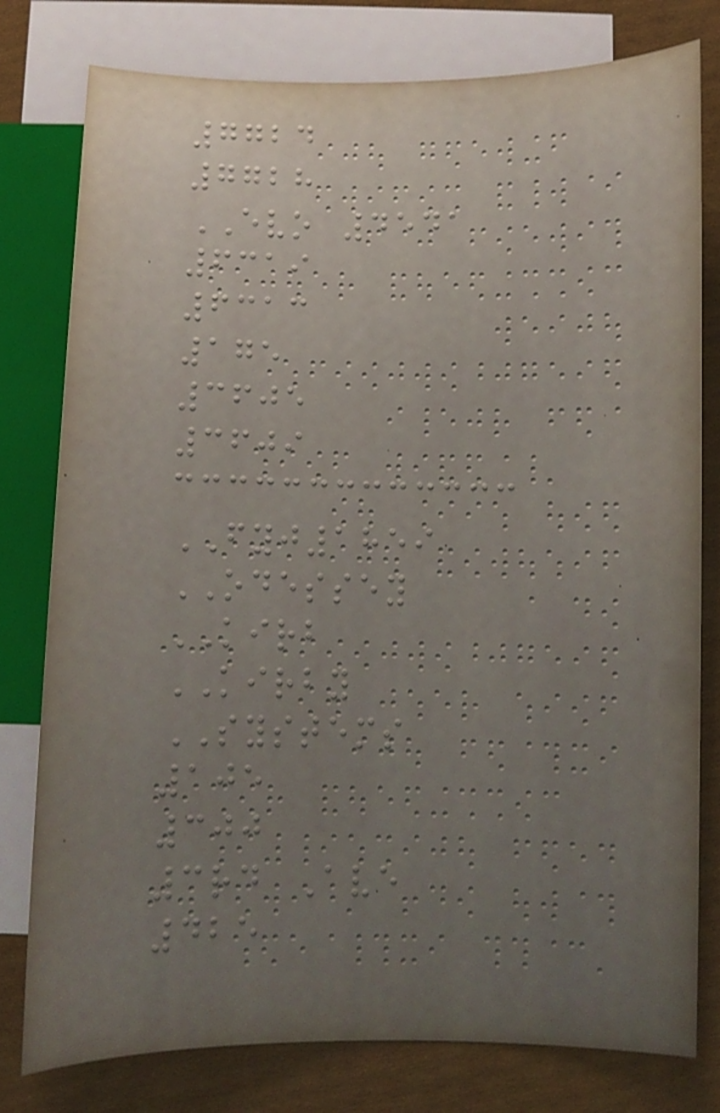7724
7728
EVO 4541
6319
6313
175
3605
3609
FYJ1859
ODESSEY
KIRB
KIRBY
SYSTEMS
105
300
3rd Ave
425
